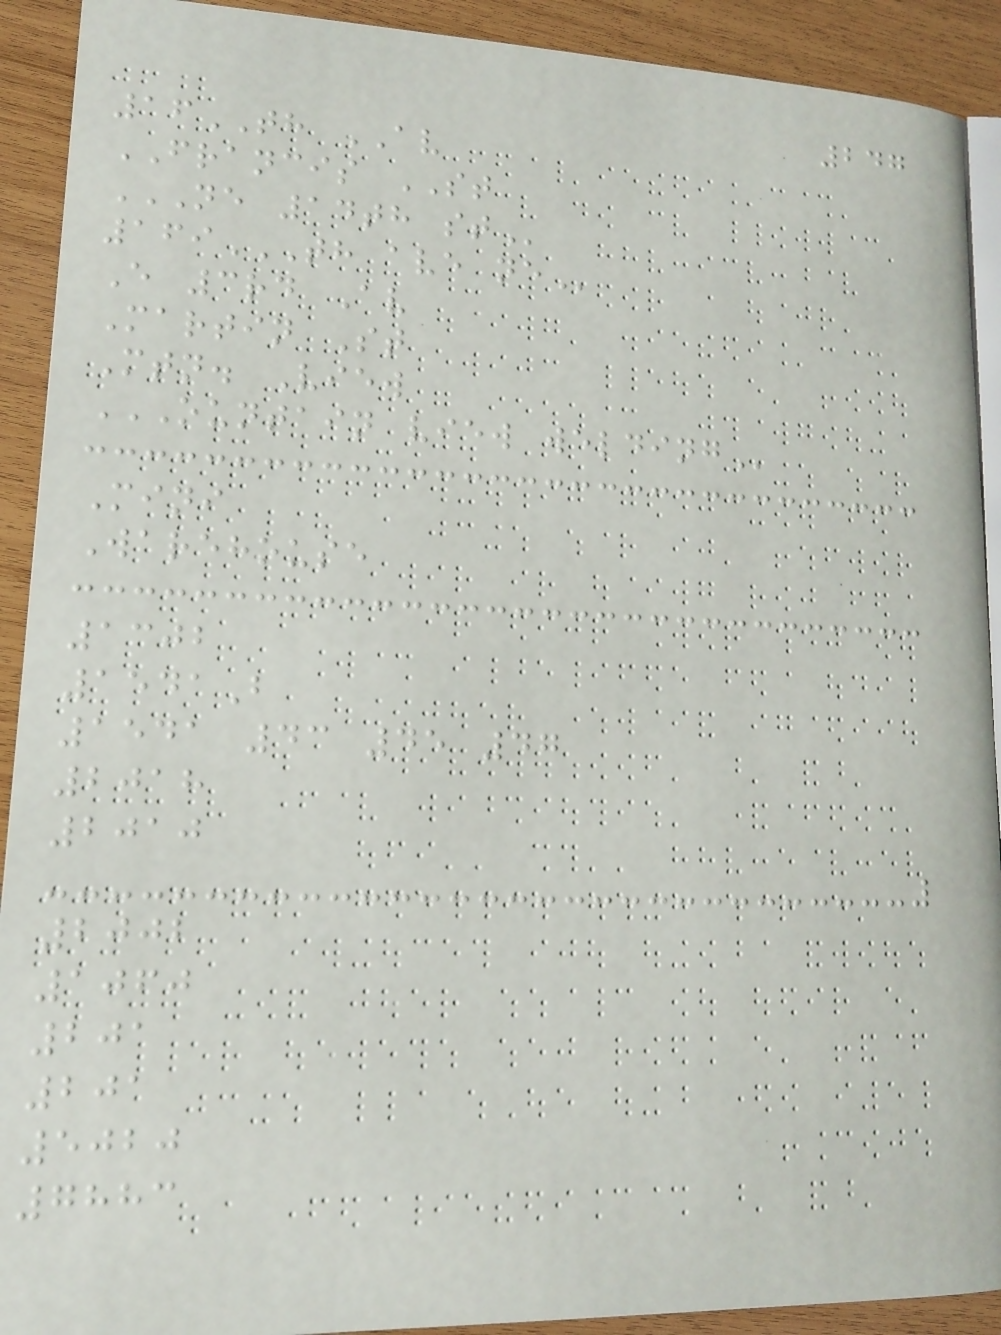247
16TH AV
FRANCIS ST
NE 14TH ST
169TH AVE NE
E 3rd Av
Martin St
Mtn. View
OUNTAIN VIEW WELDING
Mini
Warehouse
1302
1541B
1541 43 45 47
2018
2010
2002
1060
201
201
5020
7883
